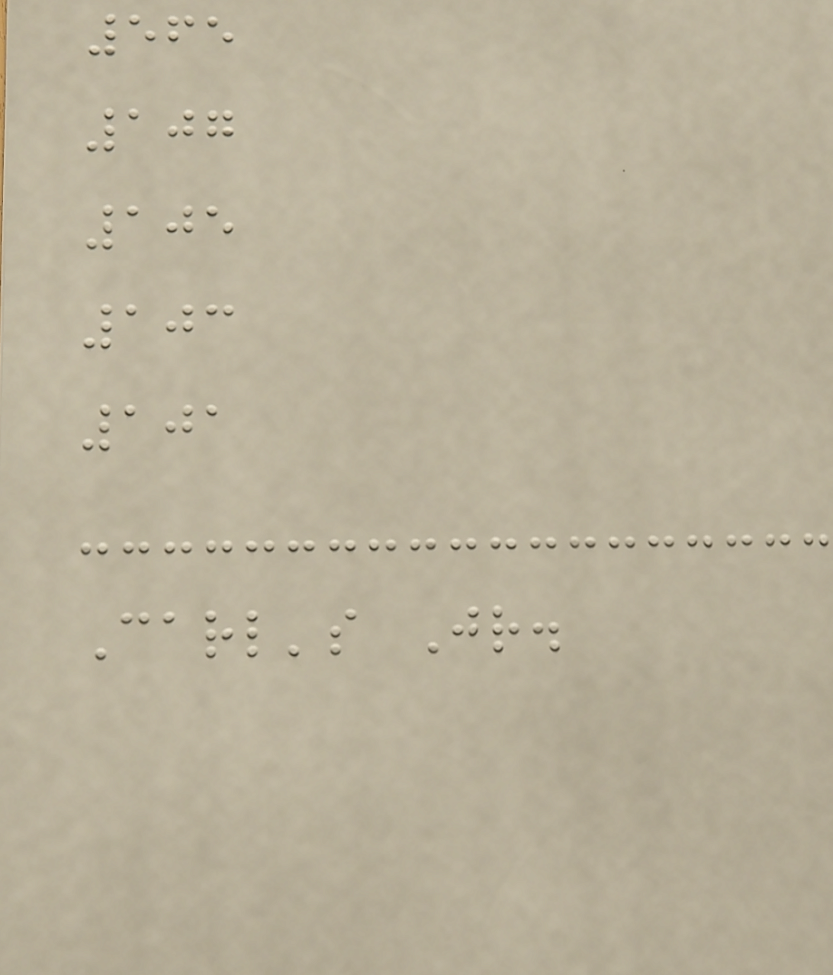565
107
105
103
101
Carl's Jr.
